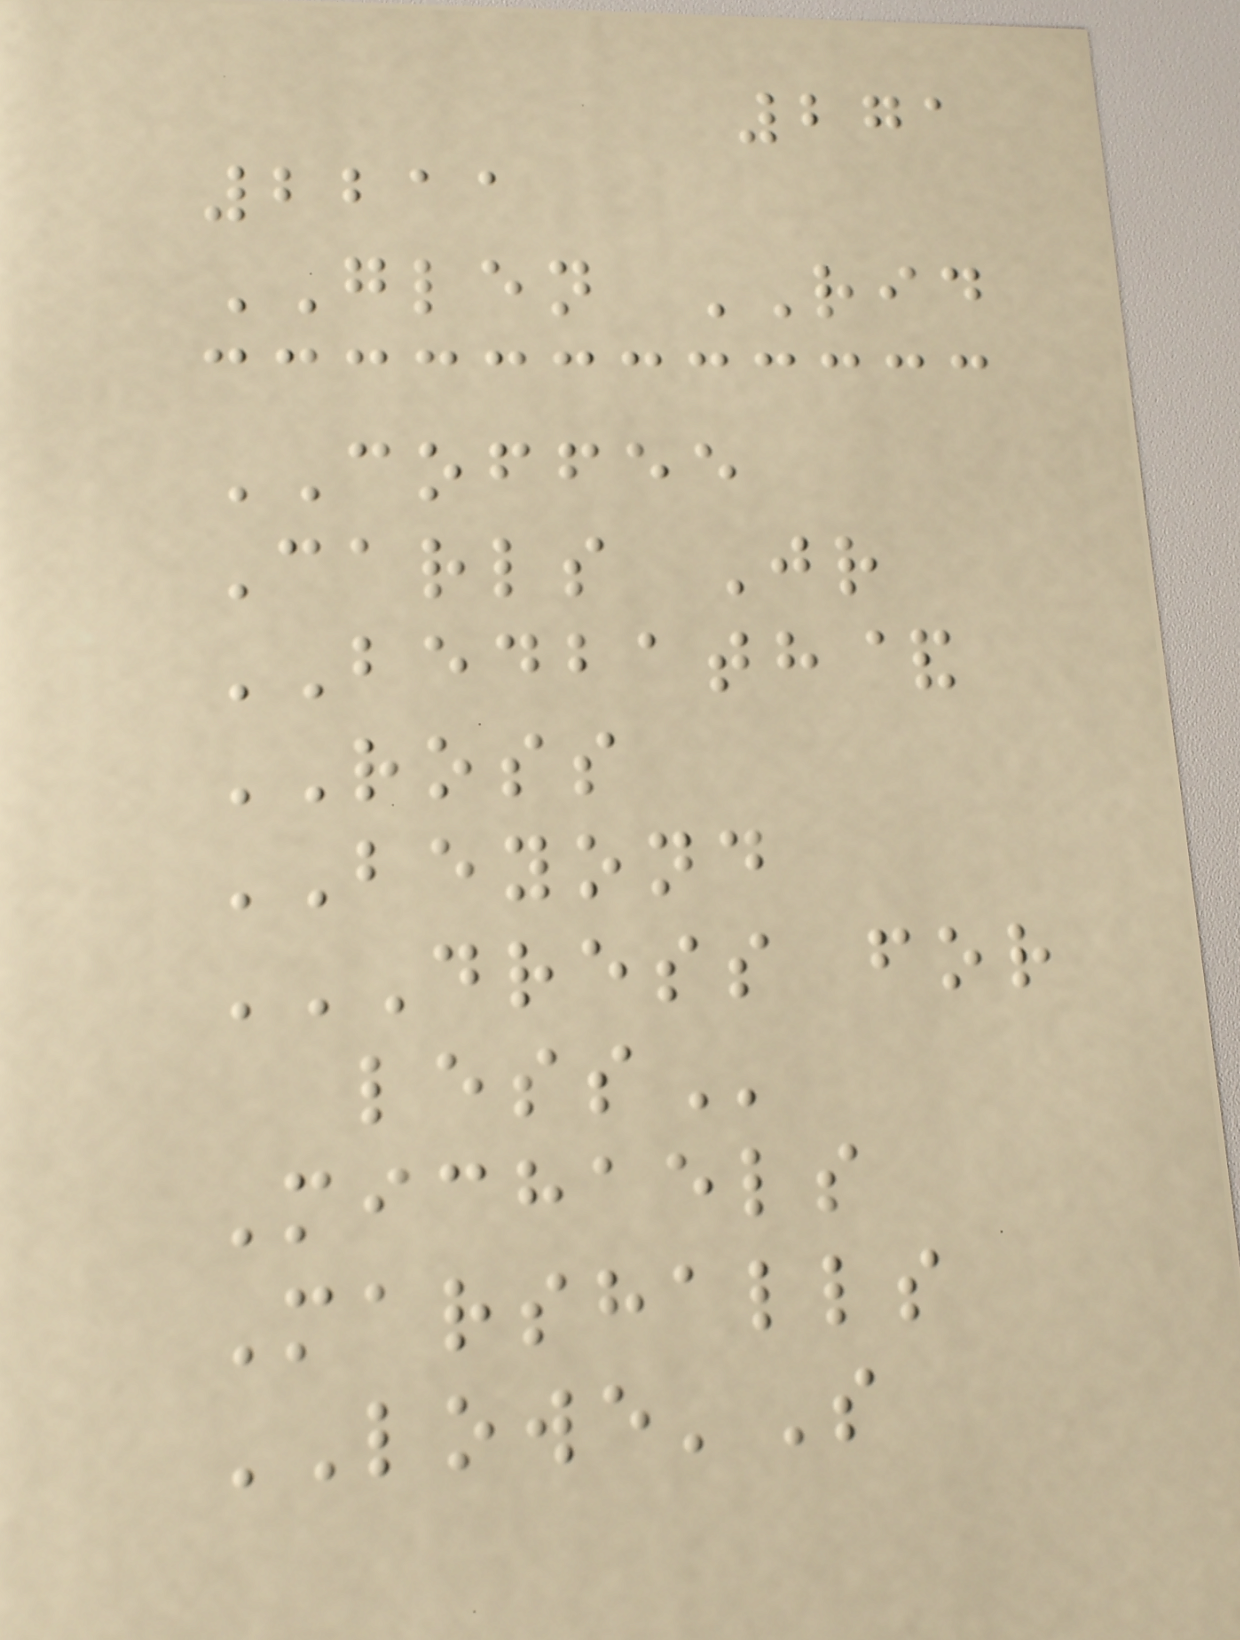271
2211
GLEN RID
COFFEE
Carls Jr
BEDBATH&
ROSS
BEYOND
DRESS FOR
LESS
Michaels
Marshalls
LOWE'S
